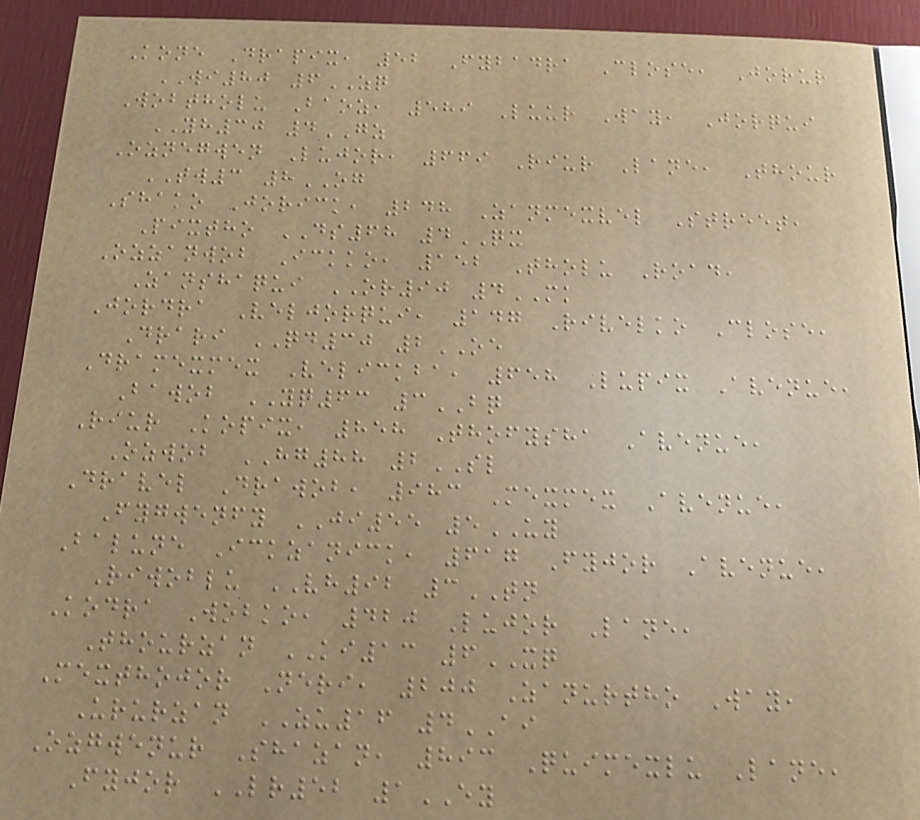Kone Drapix, 52 Fybadra Close, Jorur
WI80 6ZQ
Wobtholu Baoz, 589 Luur Way, Jorqui
YH30 4GZ
Oznegwen Lujor, 669 Riur Lane, Thour
TW3 8OG
Shako Jorick, 248 Zanmexvel Street,
Pixtho DS68 4QX
Ozzanwob Ickko, 152 Tholu Road,
Zanshaqui OR90 4MK
Jordra Veljorqui, 147 Rivelko Close,
Drari QD30 2OE
Dramexmex Velickba, 658 Lupix Avenue,
Bawob YQ63 3BQ
Riur Kopix, 858 Thofysha Avenue,
Ozwob HG88 2SL
Dravel Drawob, 983 Mexmex Avenue,
Fygwenfy JI55 5UY
Balune Ickzanick, 617 Fyjor Avenue,
Riwoblu VH92 3TN
Kodra Wobko, 420 Lujor Lane,
Thourzan KI13 6XQ
Mexthojor Neri, 200 Zanurtho Way,
Ururzan ZU16 4AI
Ozgwenur Shazan, 893 Quimexlu Lane,
Fyjor LR52 1EY
